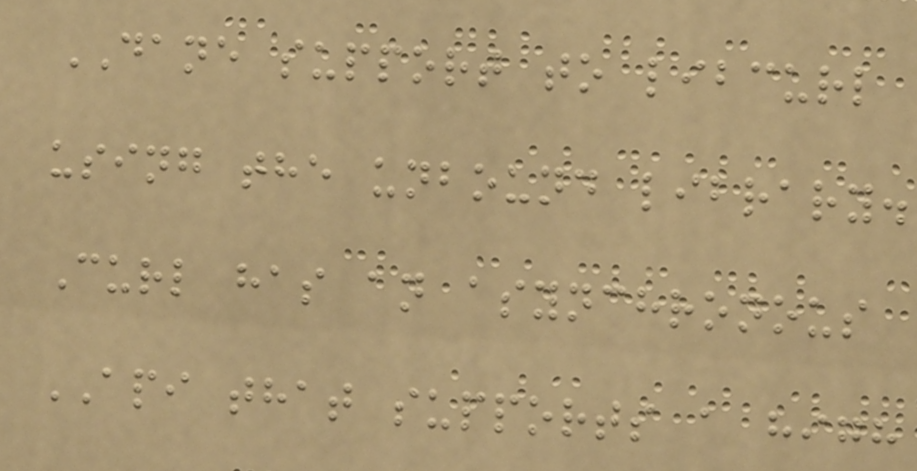DANE support to libcurl
using the unbound library.
Curl has an asynchronous
API that supports a high
